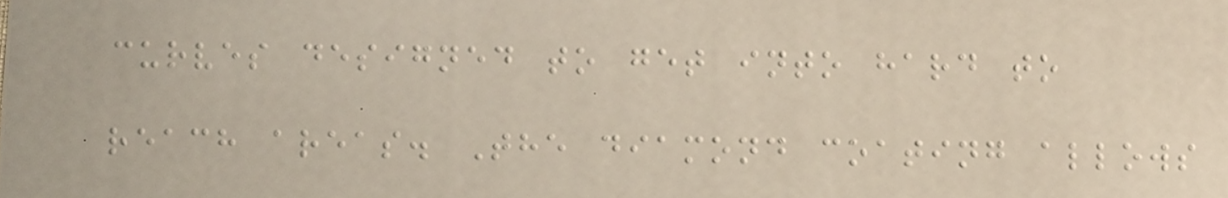curves designed to get into hard to
reach areas. The diamond coating allows
